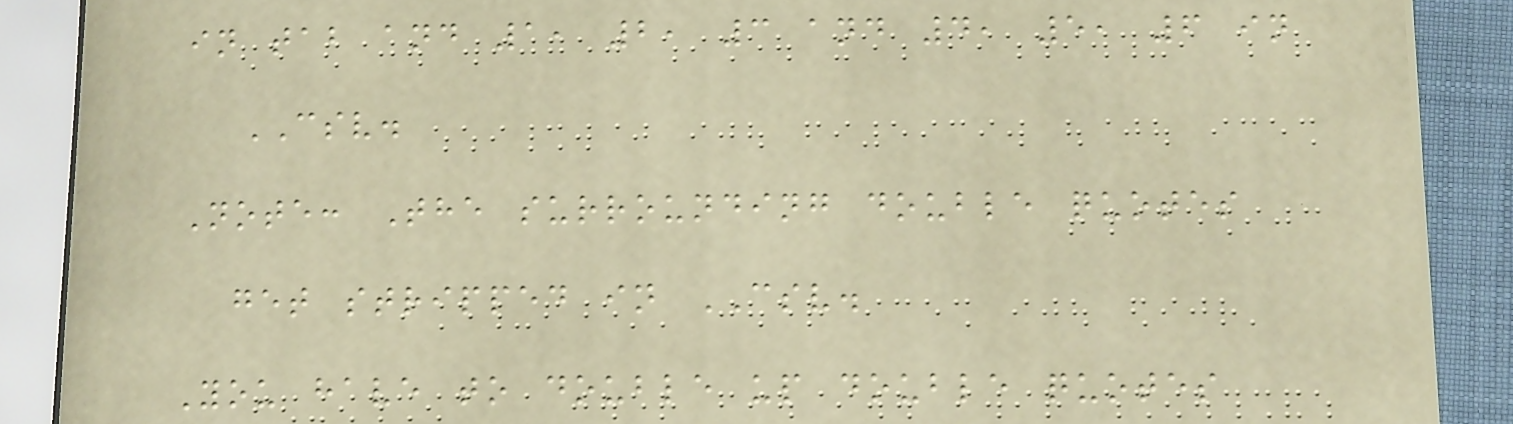in tab and 1, 2, 3 and 4, 5, 6 in
CSV.
Note: The surrounding double quotes
get stripped in CSV.
You have to double up double quotes
